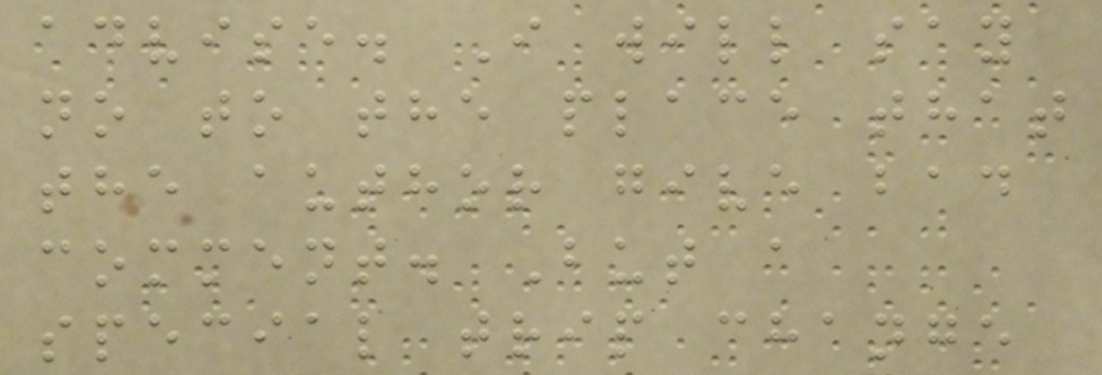advise. I will say
no to the place that
the author give bad
comment. But a
special trip change
